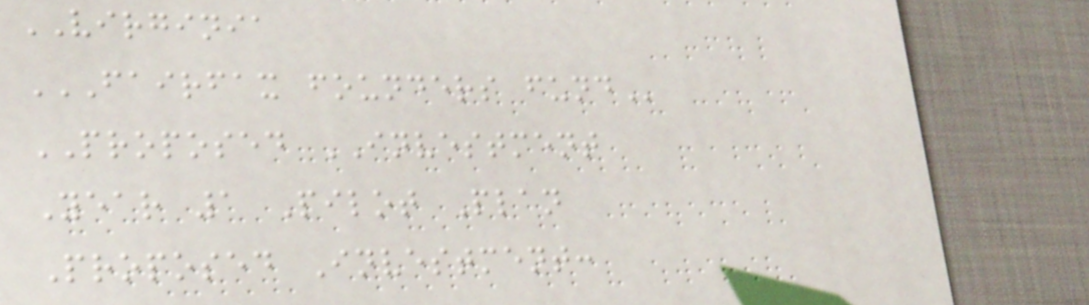VIRGINIA
FAIRFAX FOUNDERS FUND
PROPOSED INVESTMENT
Year 1 Pilot Plan
Proposed Investment:
